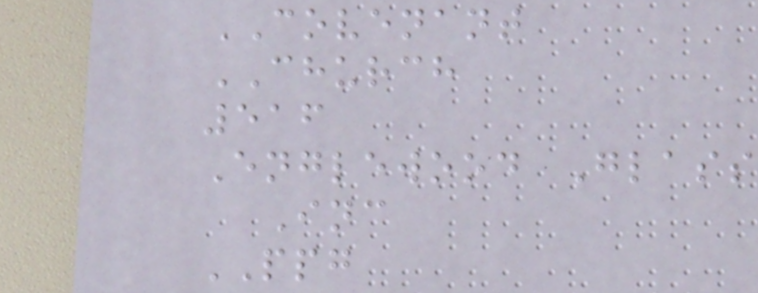COVENANT
CHURCH
516
Englewood Glass
Inc
PPG
